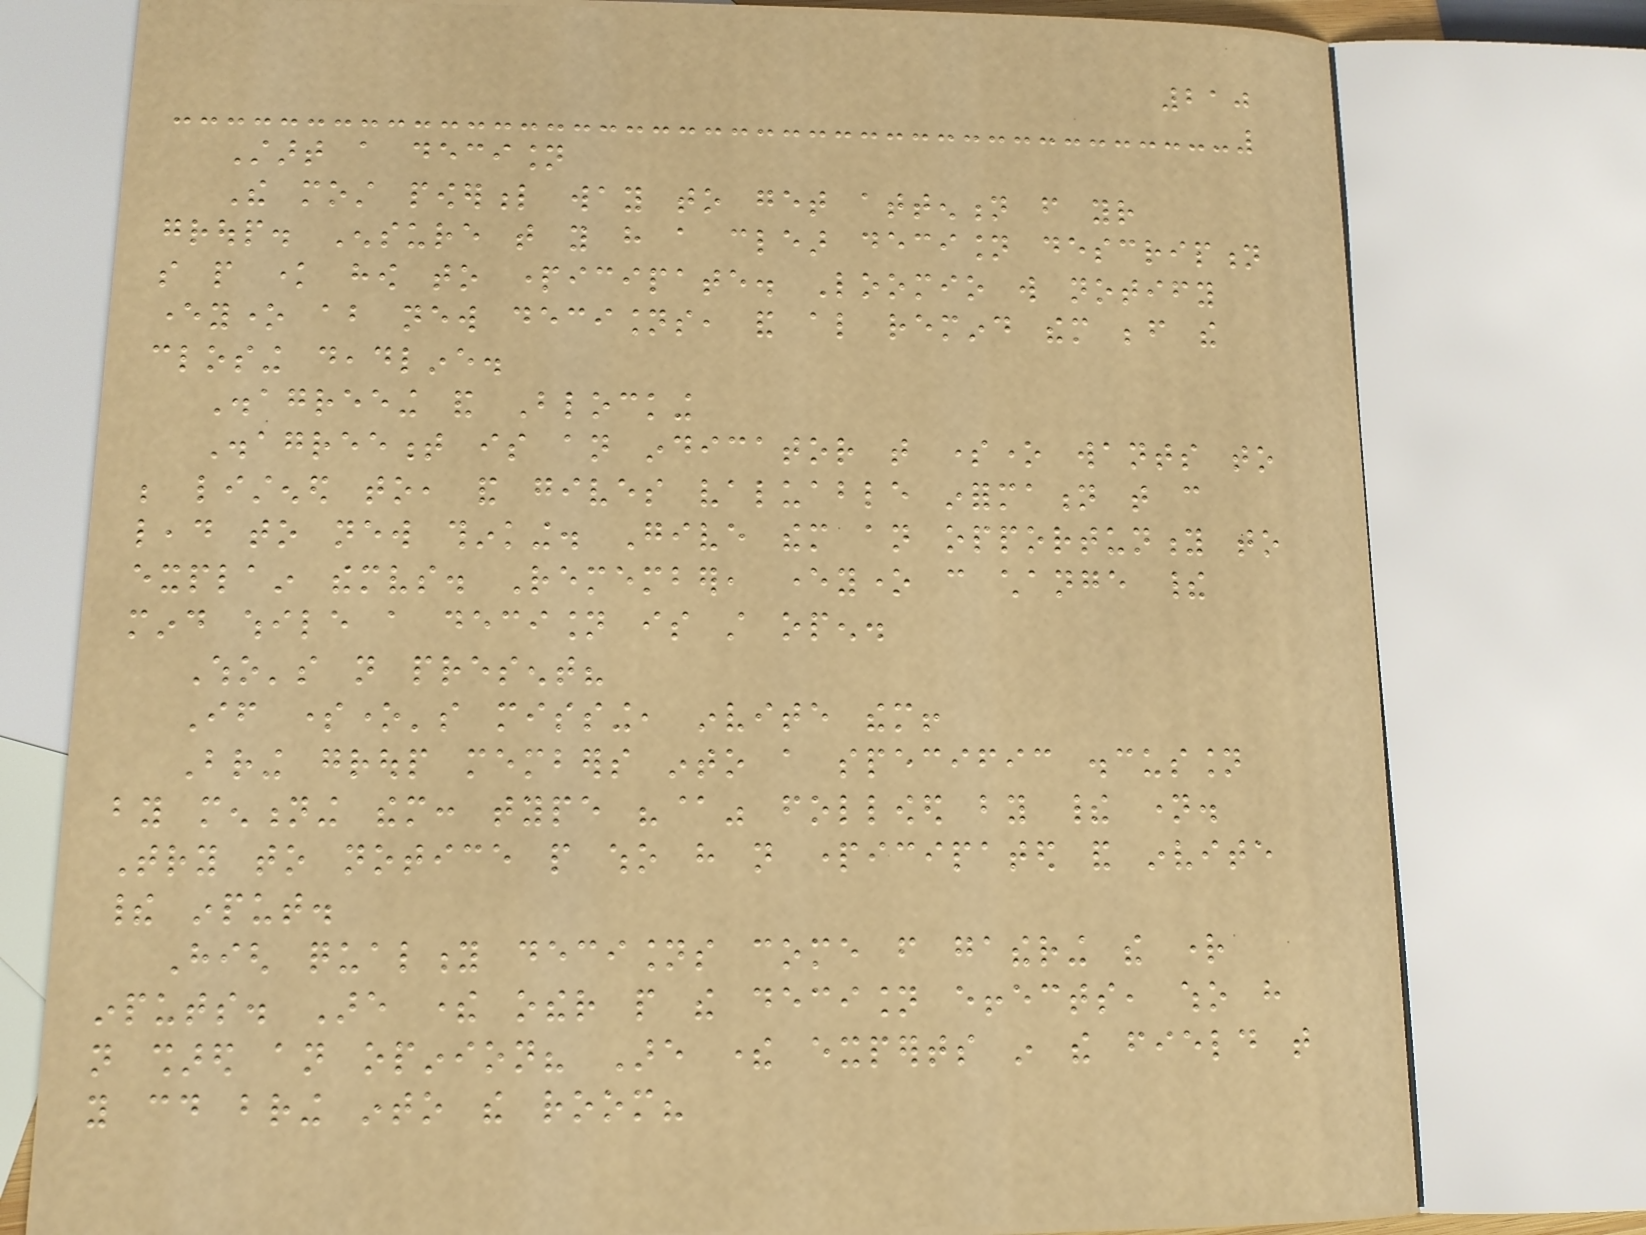210
Start a decision
The most powerful way to get attention from your
group. Ensure that you have a clear decision description
so people know how to participate. Loomio will notify
everyone about new decisions, and also remind them before the
closing deadline.
Disagreeing and Blocking
Disagreement is an indicator that someone wants to
be listened to, and gives valuable information that can
lead to new thinking. Give them an opportunity to
explain themselves. Remember, everyone can change their
mind while a decision is still open.
Who's not present?
If someone's missing, invite them!
Bring group members into a specific discussion
by mentioning them: type "@" followed by their name.
Try to notice people who have not participated and invite
their input.
High quality decisions come from gathering the right
inputs. Are there other people the decision effects, who have
not shared an opinion? Are there experts in the field that
you could bring into the room?
